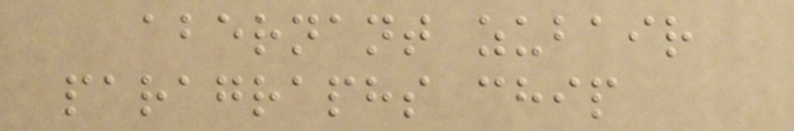abernant zubair
paragraphs chip
